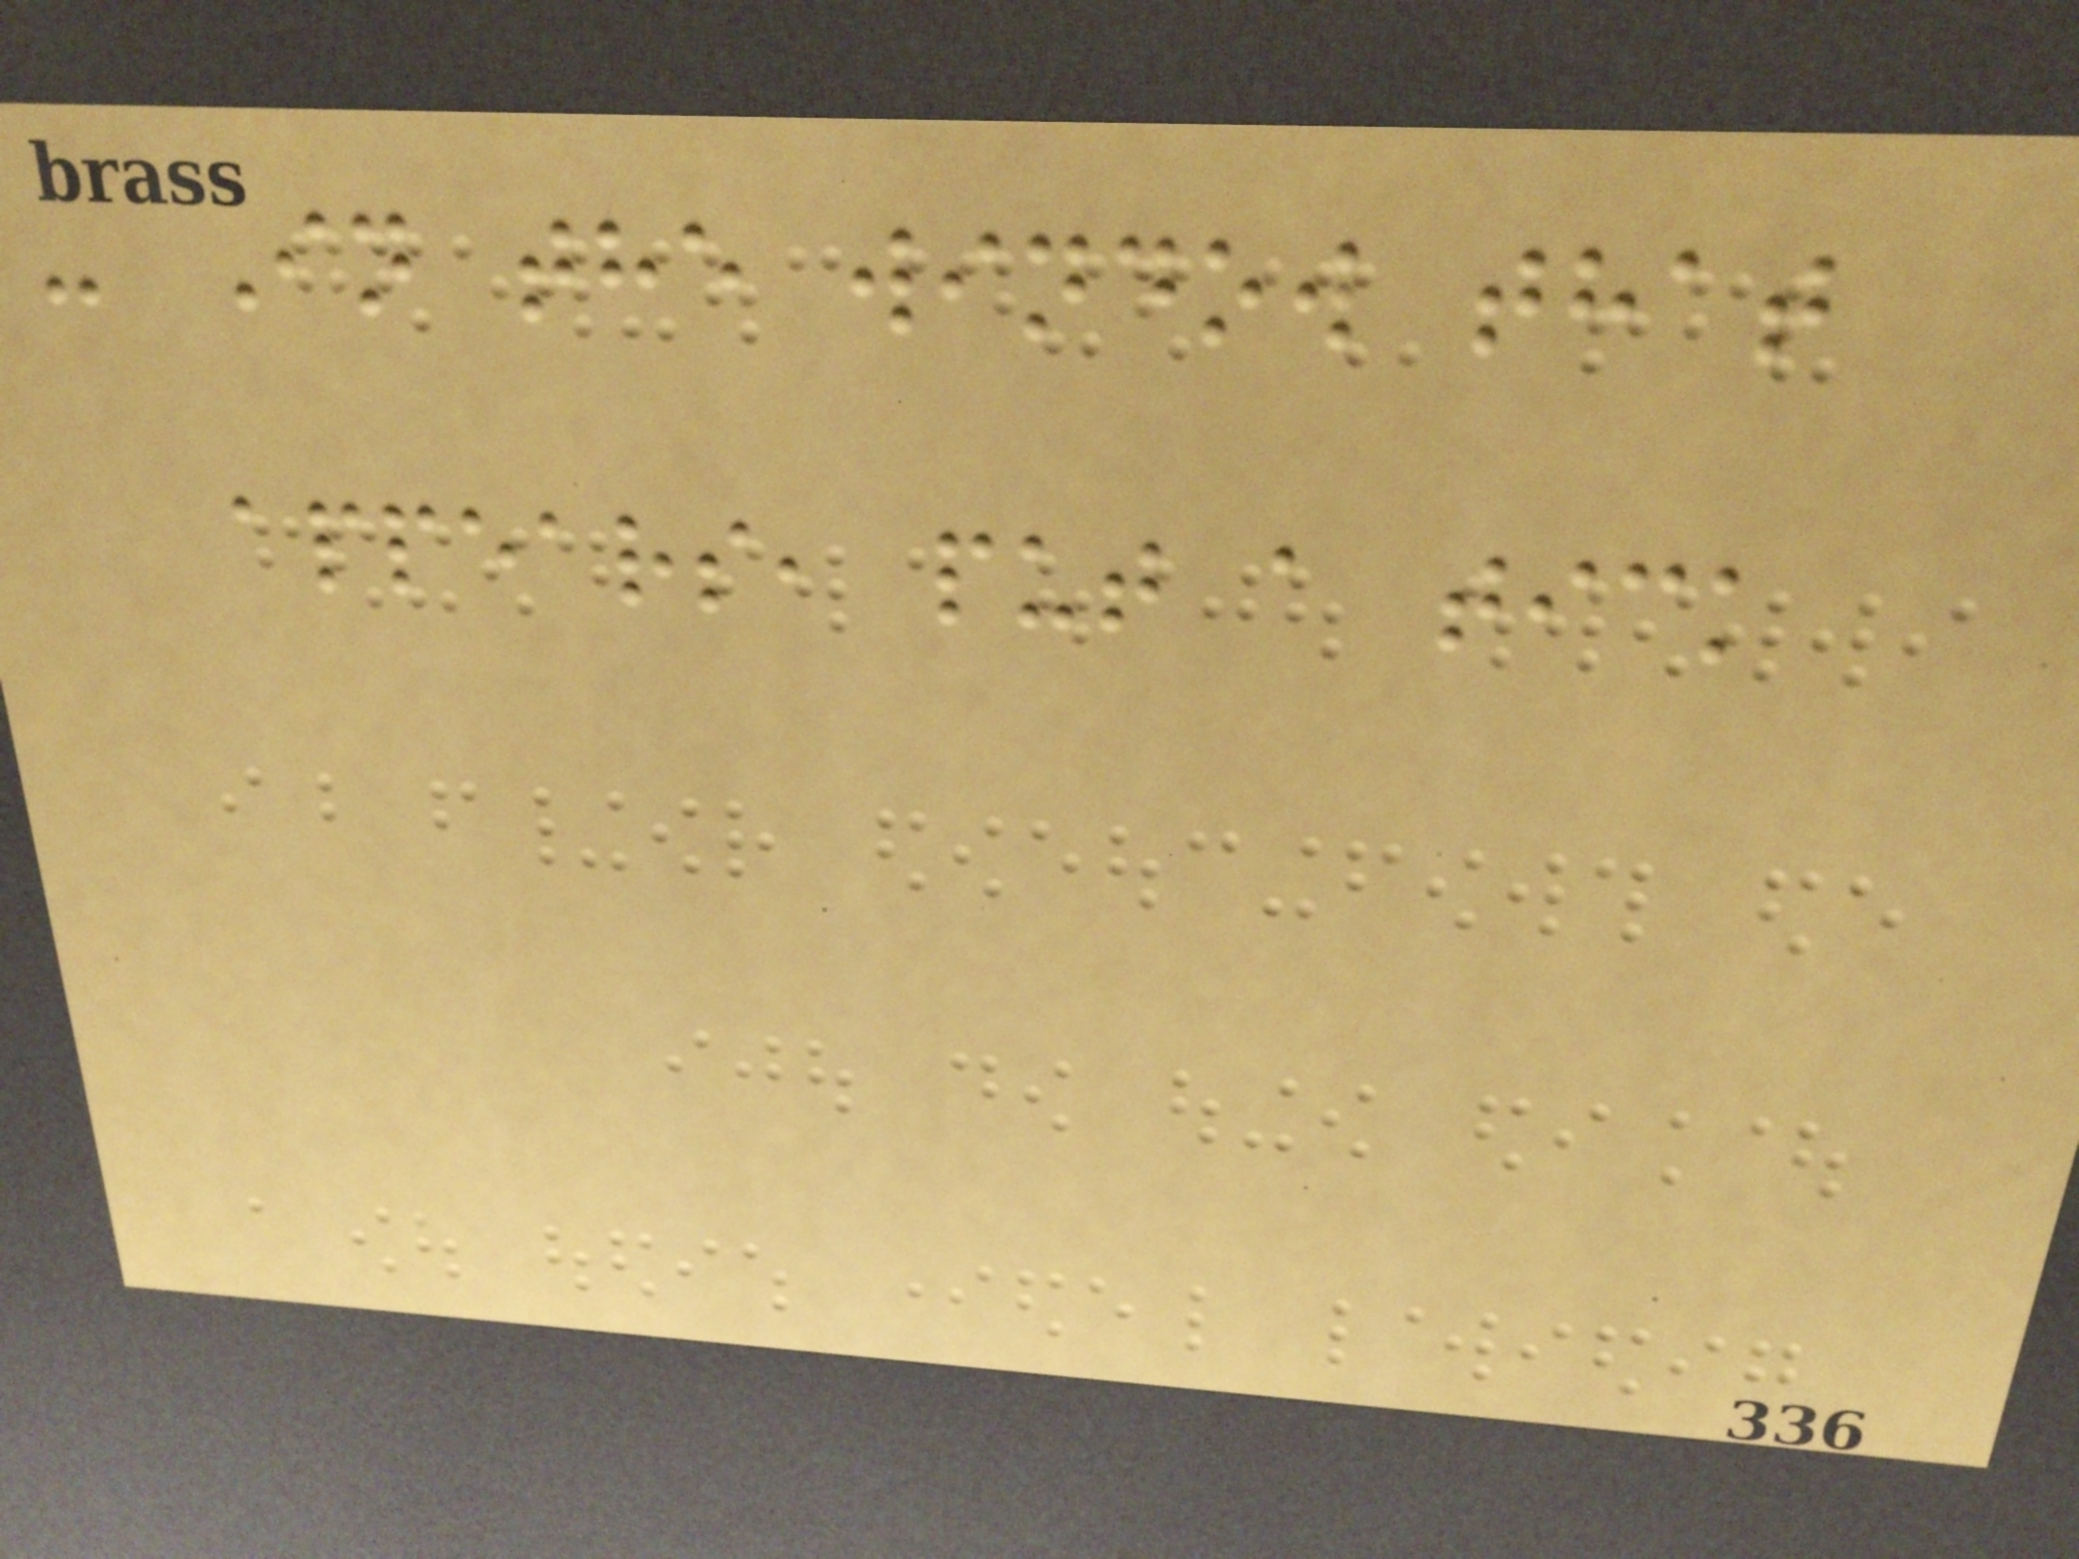- In the window that
appears, put a tick
